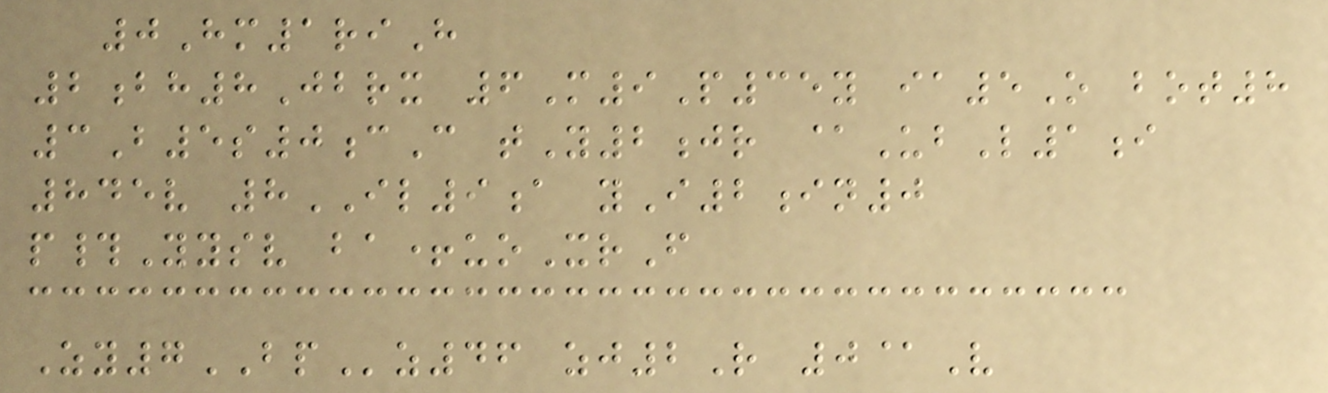0Hm1riH
2bh8Jbrx 6M9P35y ia5O bot8
3B5s0cC tY2jr @UbL1i
845v 8IL9a yI2in0
p#Yysv ba+uoXrF
Zy7BPz46 zj2R 0@V
